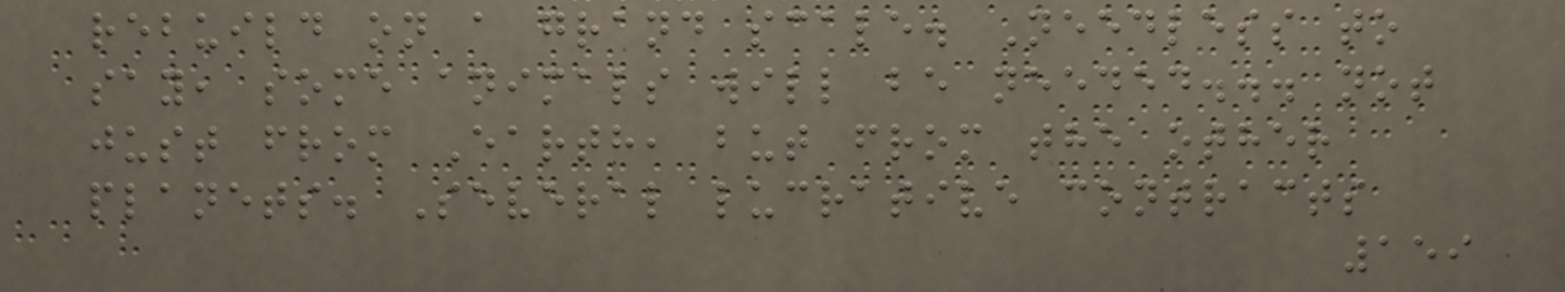rebuild on a grand scale. Needless to
say, some animals will be needed... not
just from Earth, but from the other
planets. Several lucrative contracts
159
